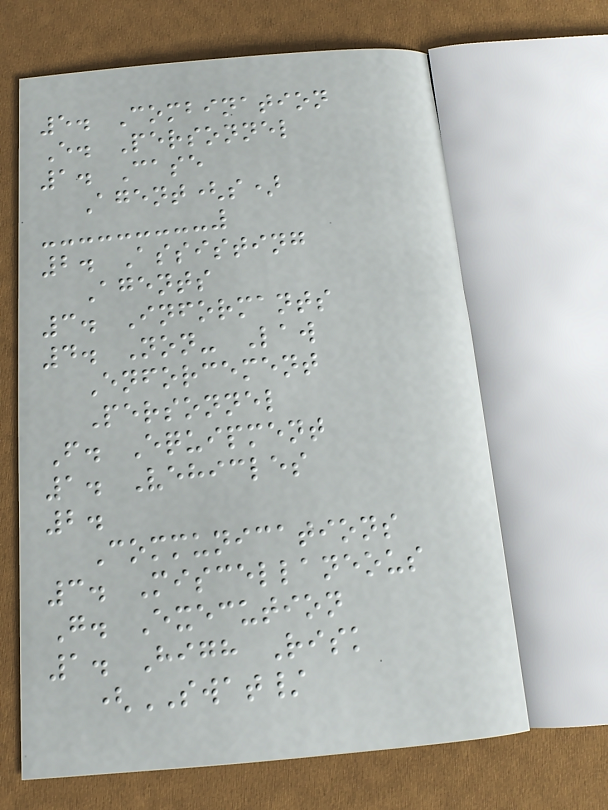5. Combination
E. Personnel
1. Case
Agent(s)
2. Assisting
Agents
3. Informants
4. Non- Law
Enforcement
Personnel
F. Equipment
1. Vehicles
2.
Communications
3. Miscellaneous
G. Execution
1. High Risk
(SWAT/
